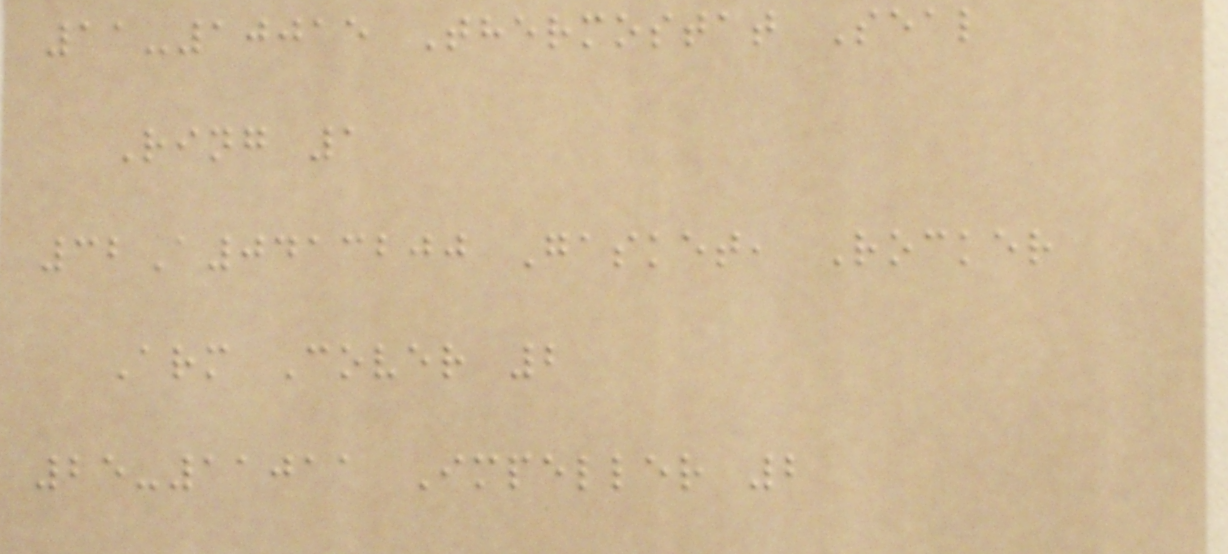11-10015 Thermostat Seal
Ring 1
32A0413200 Gasket, Rocker
Arm Cover 2
25-11011 Impeller 2
